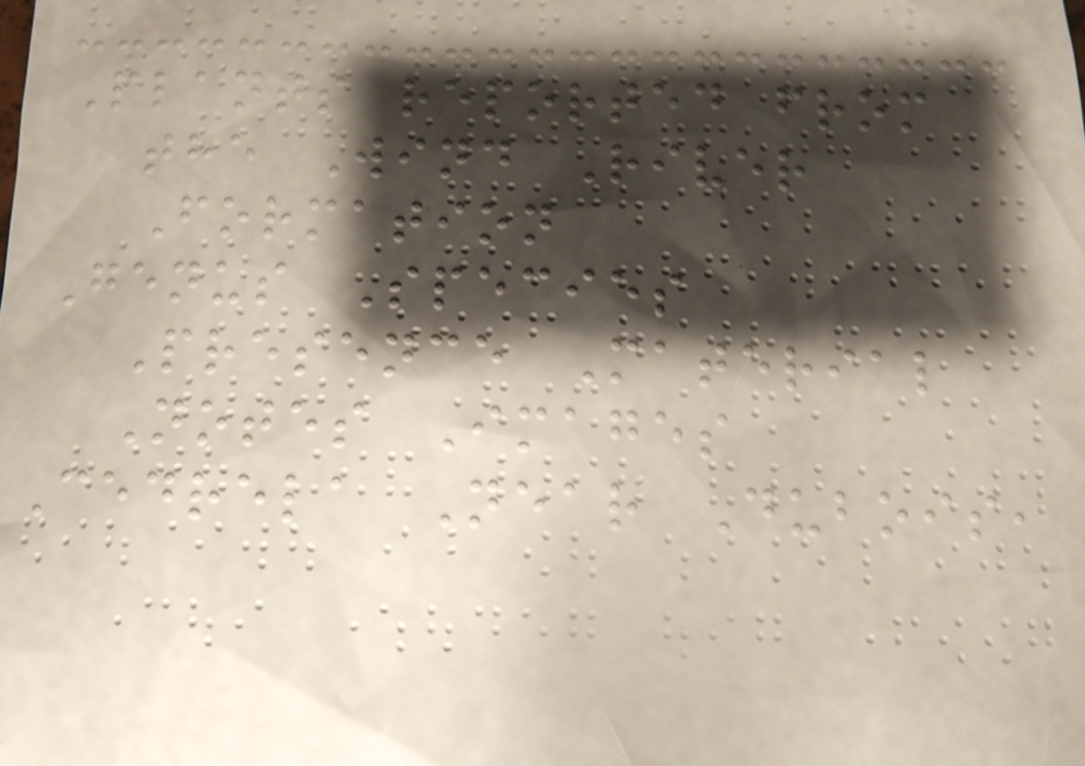Plants reported from
the Wind River
Formation
Genus Species
Presence Material
Notes Images
Cedrela Near Dubois,
